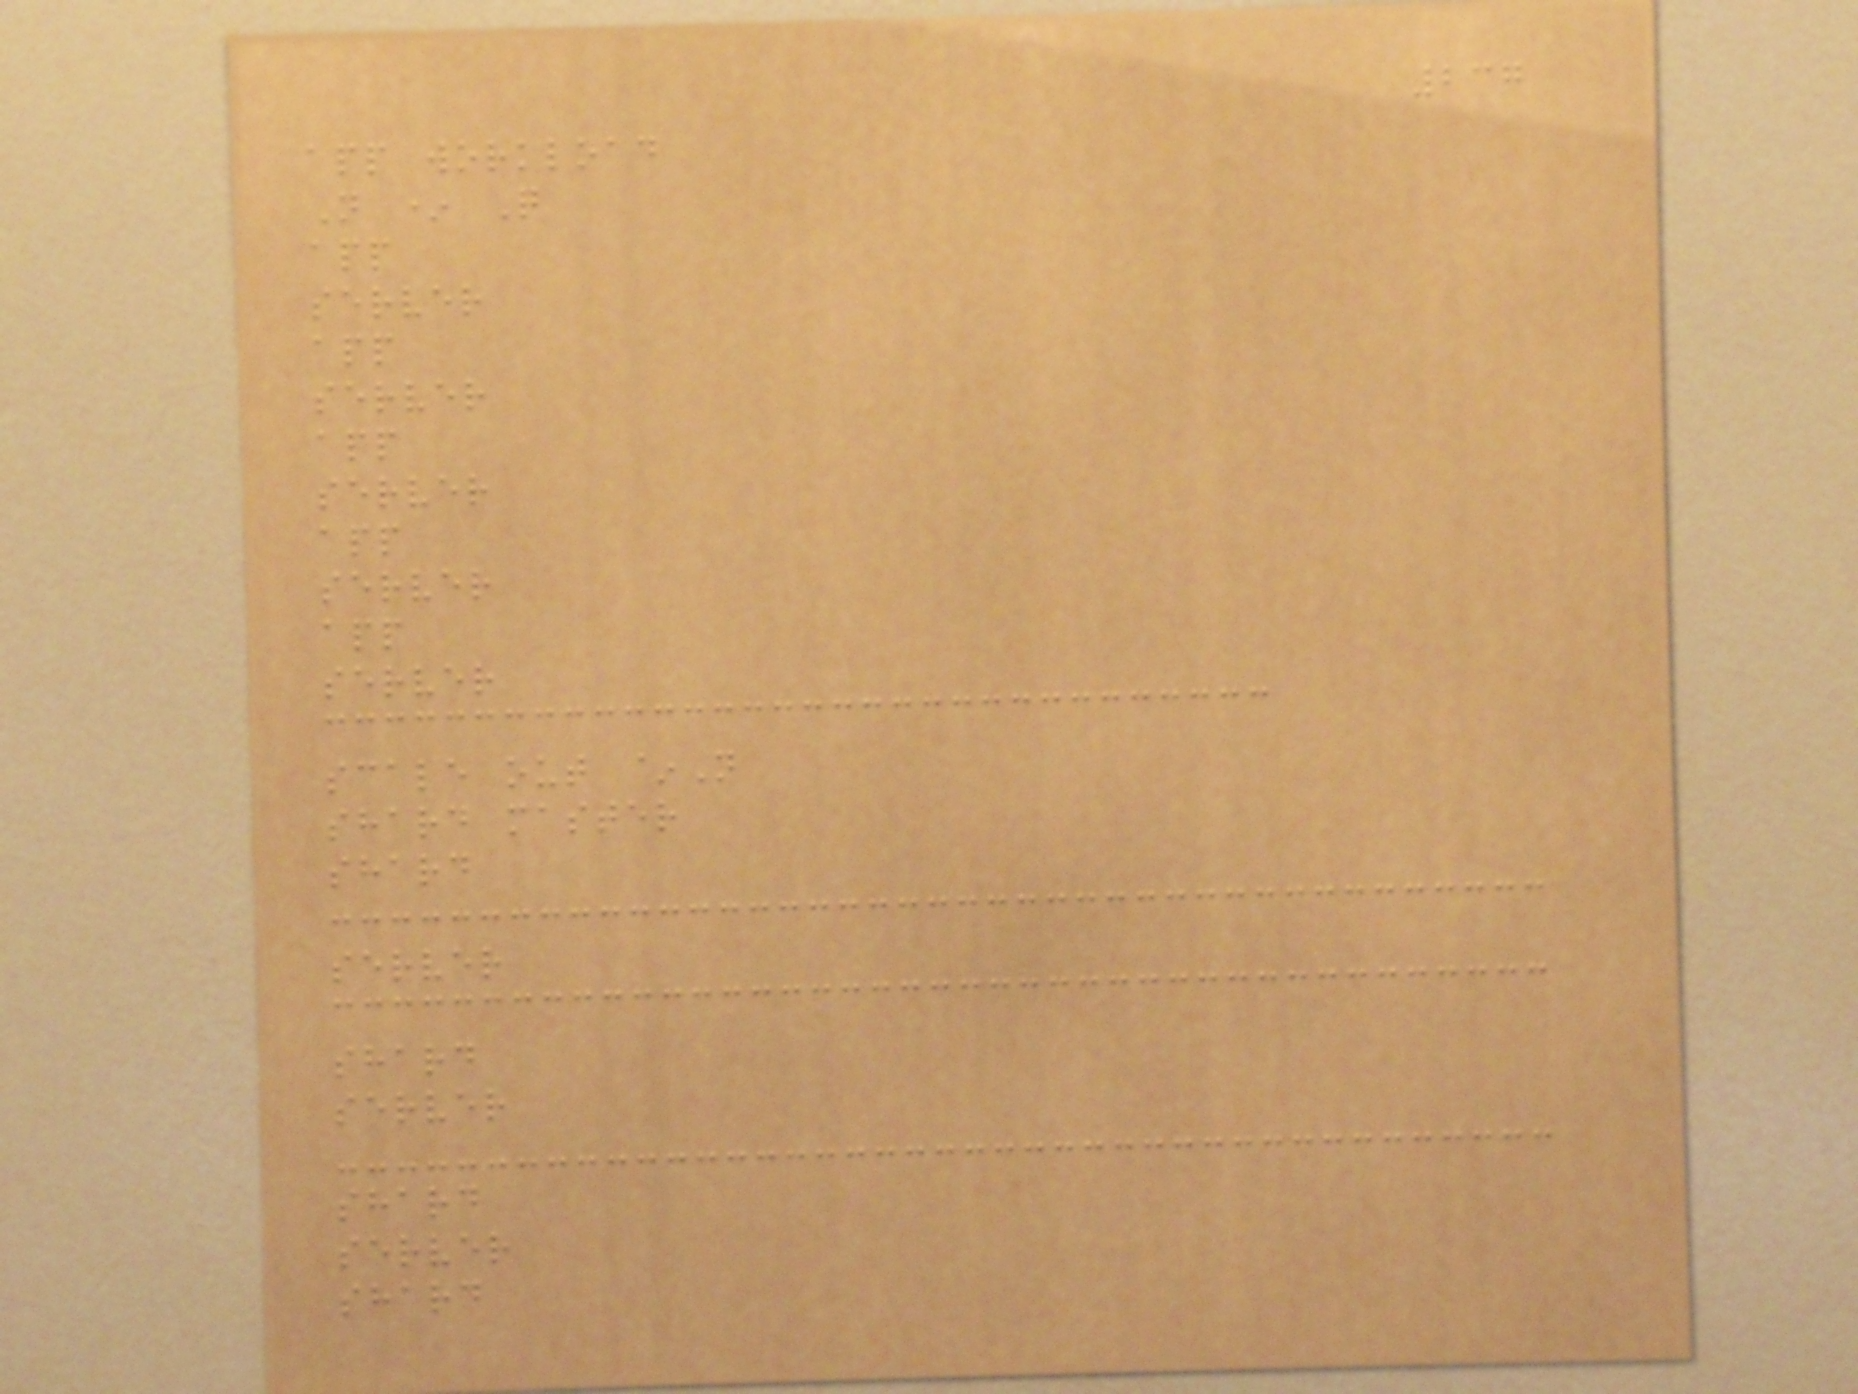237
app workload
N * Q
app
server
app
server
app
server
app
server
app
server
scale out ~N
shard master
shard
server
shard
server
shard
server
shard
